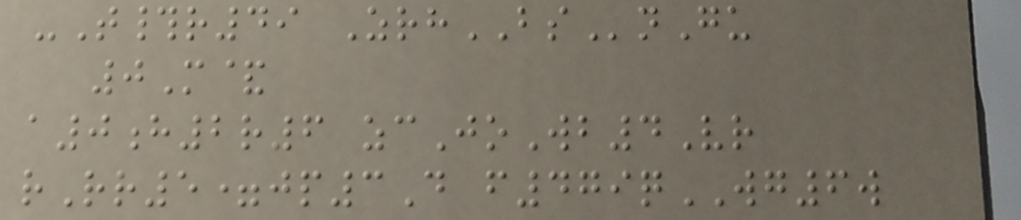-T#r49 ZrhBSnGu
0M&
a0h2r6 zcJoWb4Vr
rRr5=jp3D f479qWG6w
